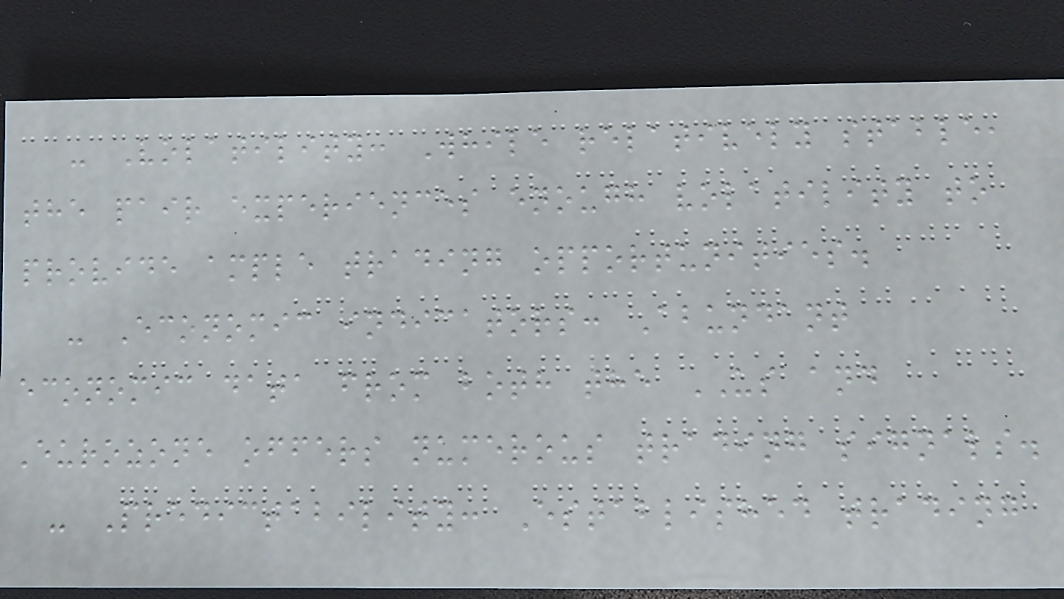- Volatility: While relatively stable,
the pair experiences enough volatility to
provide ample trading opportunities.
- Economic indicators: Abundant
economic data from both the US and
Eurozone offers numerous trading signals.
- Predictability: Established trading
